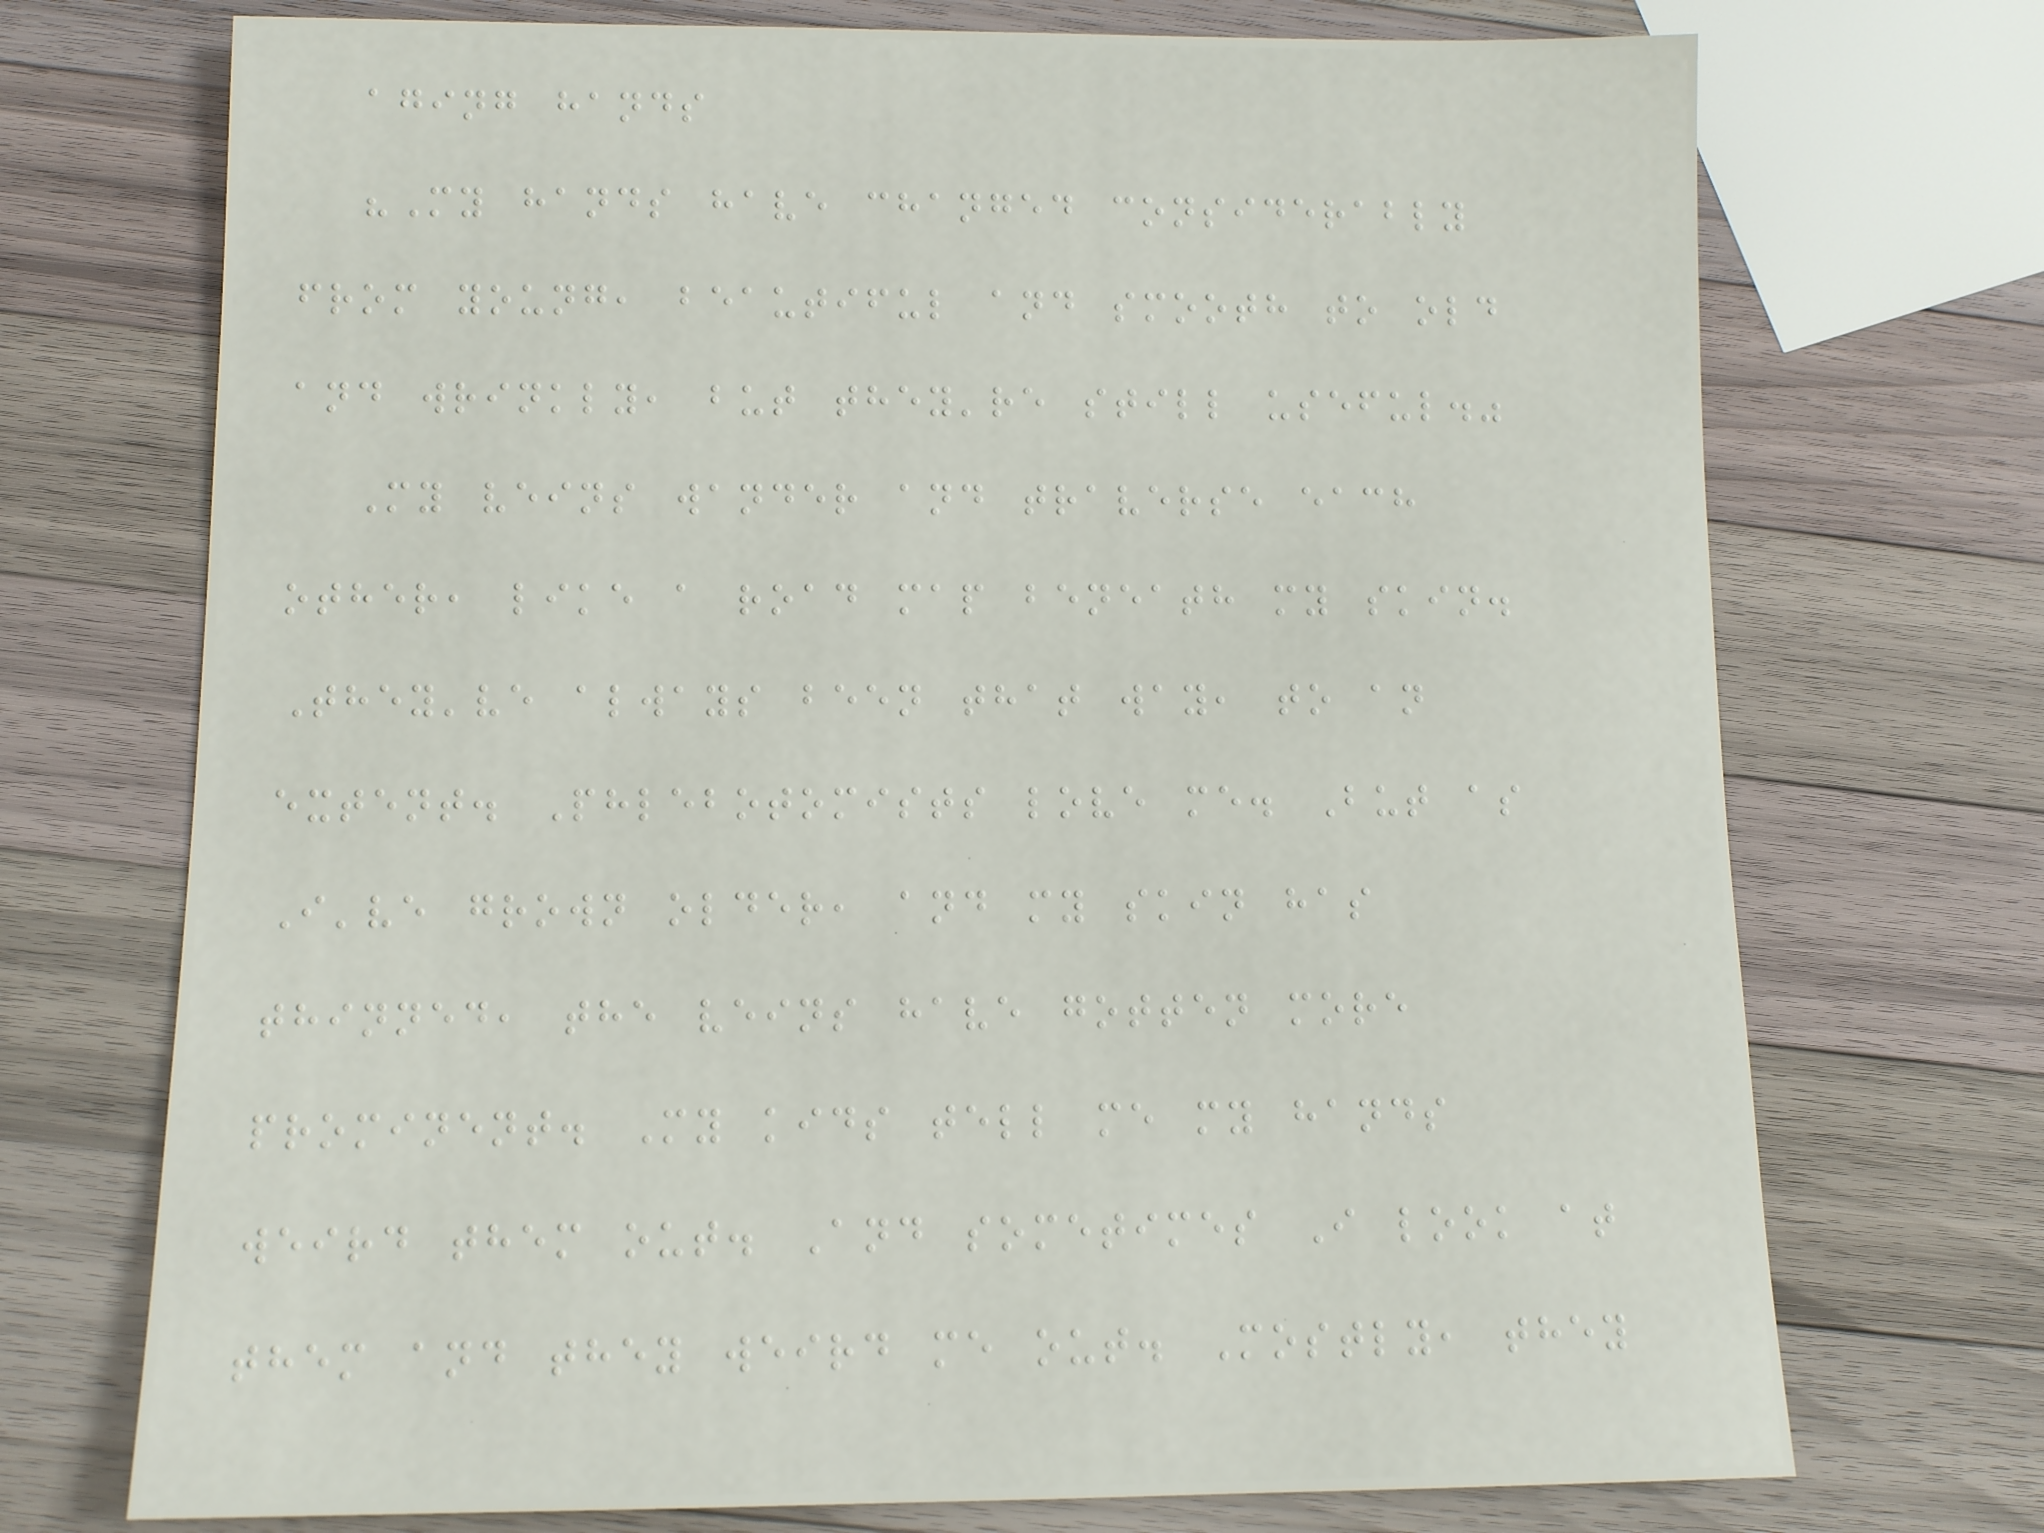aging hands
"My hands have changed considerably
from young, beautiful and smooth to old
and wrinkly, but they're still useful."
My veins wander and traverse each
other, like a road map beneath my skin.
They've always been that way, to an
extent. Phlebotomists love me. But as
I've grown older, and my skin has
thinned, the veins have gotten more
prominent. My kids tell me my hands
weird them out. And sometimes I look at
them and they weird me out. Mostly, they
